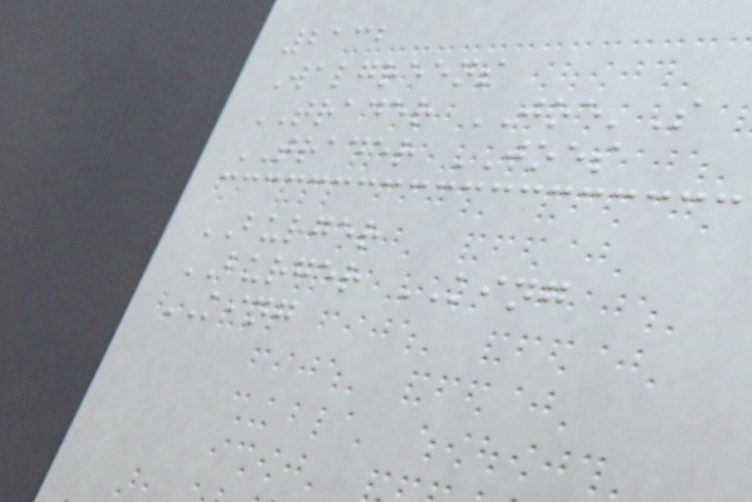2132
Walgreens
TRADER JOE'S
TRADER JOES
BURGER
BURGER KING
KING
